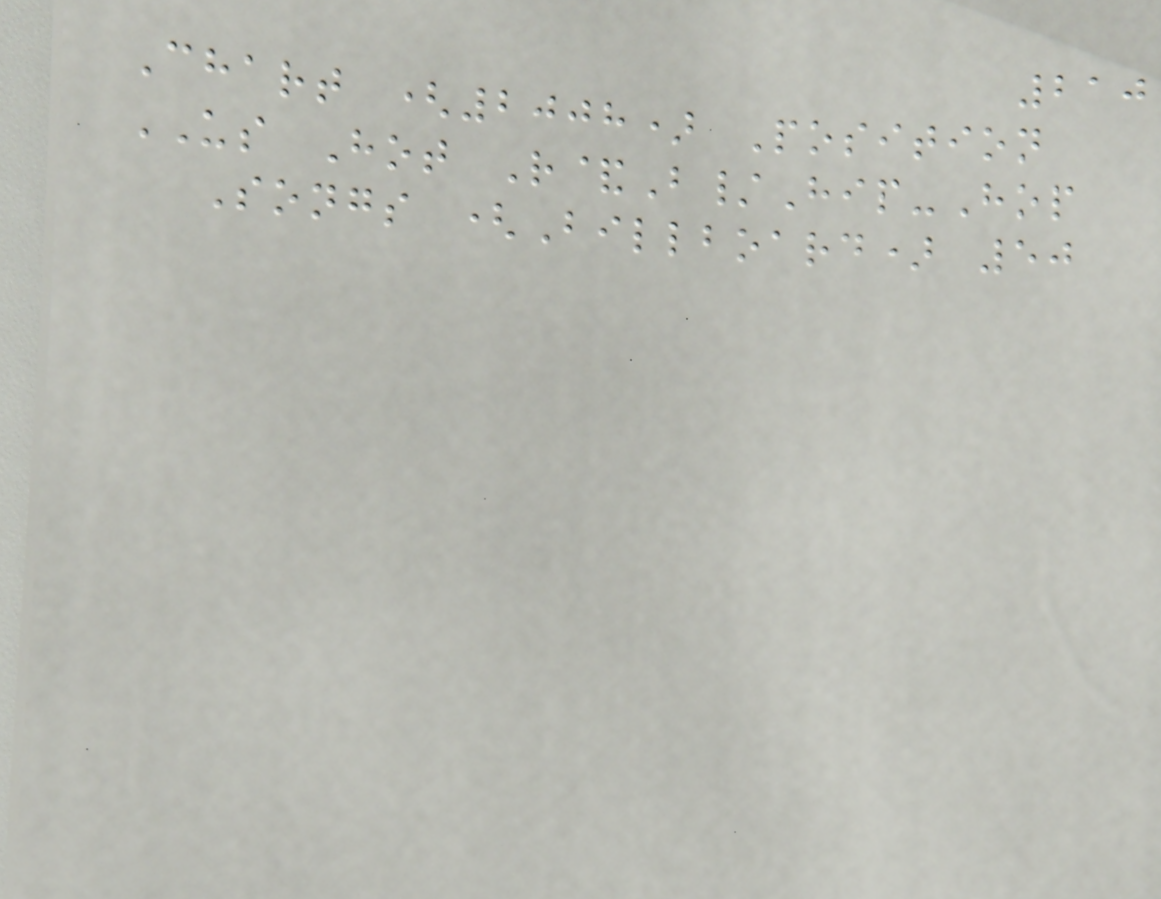210
Chart (2008) Position
US Hot R&B/Hip-Hop
Songs (Billboard) 50
